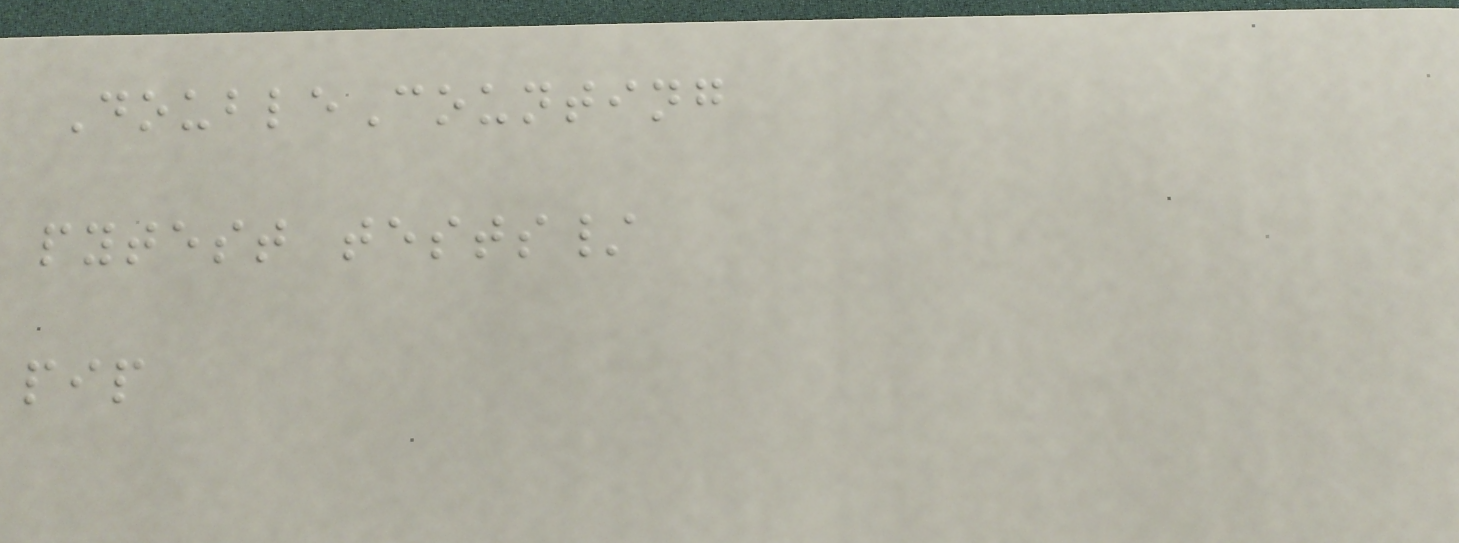DoubleCounting
pytest tests/
pip
